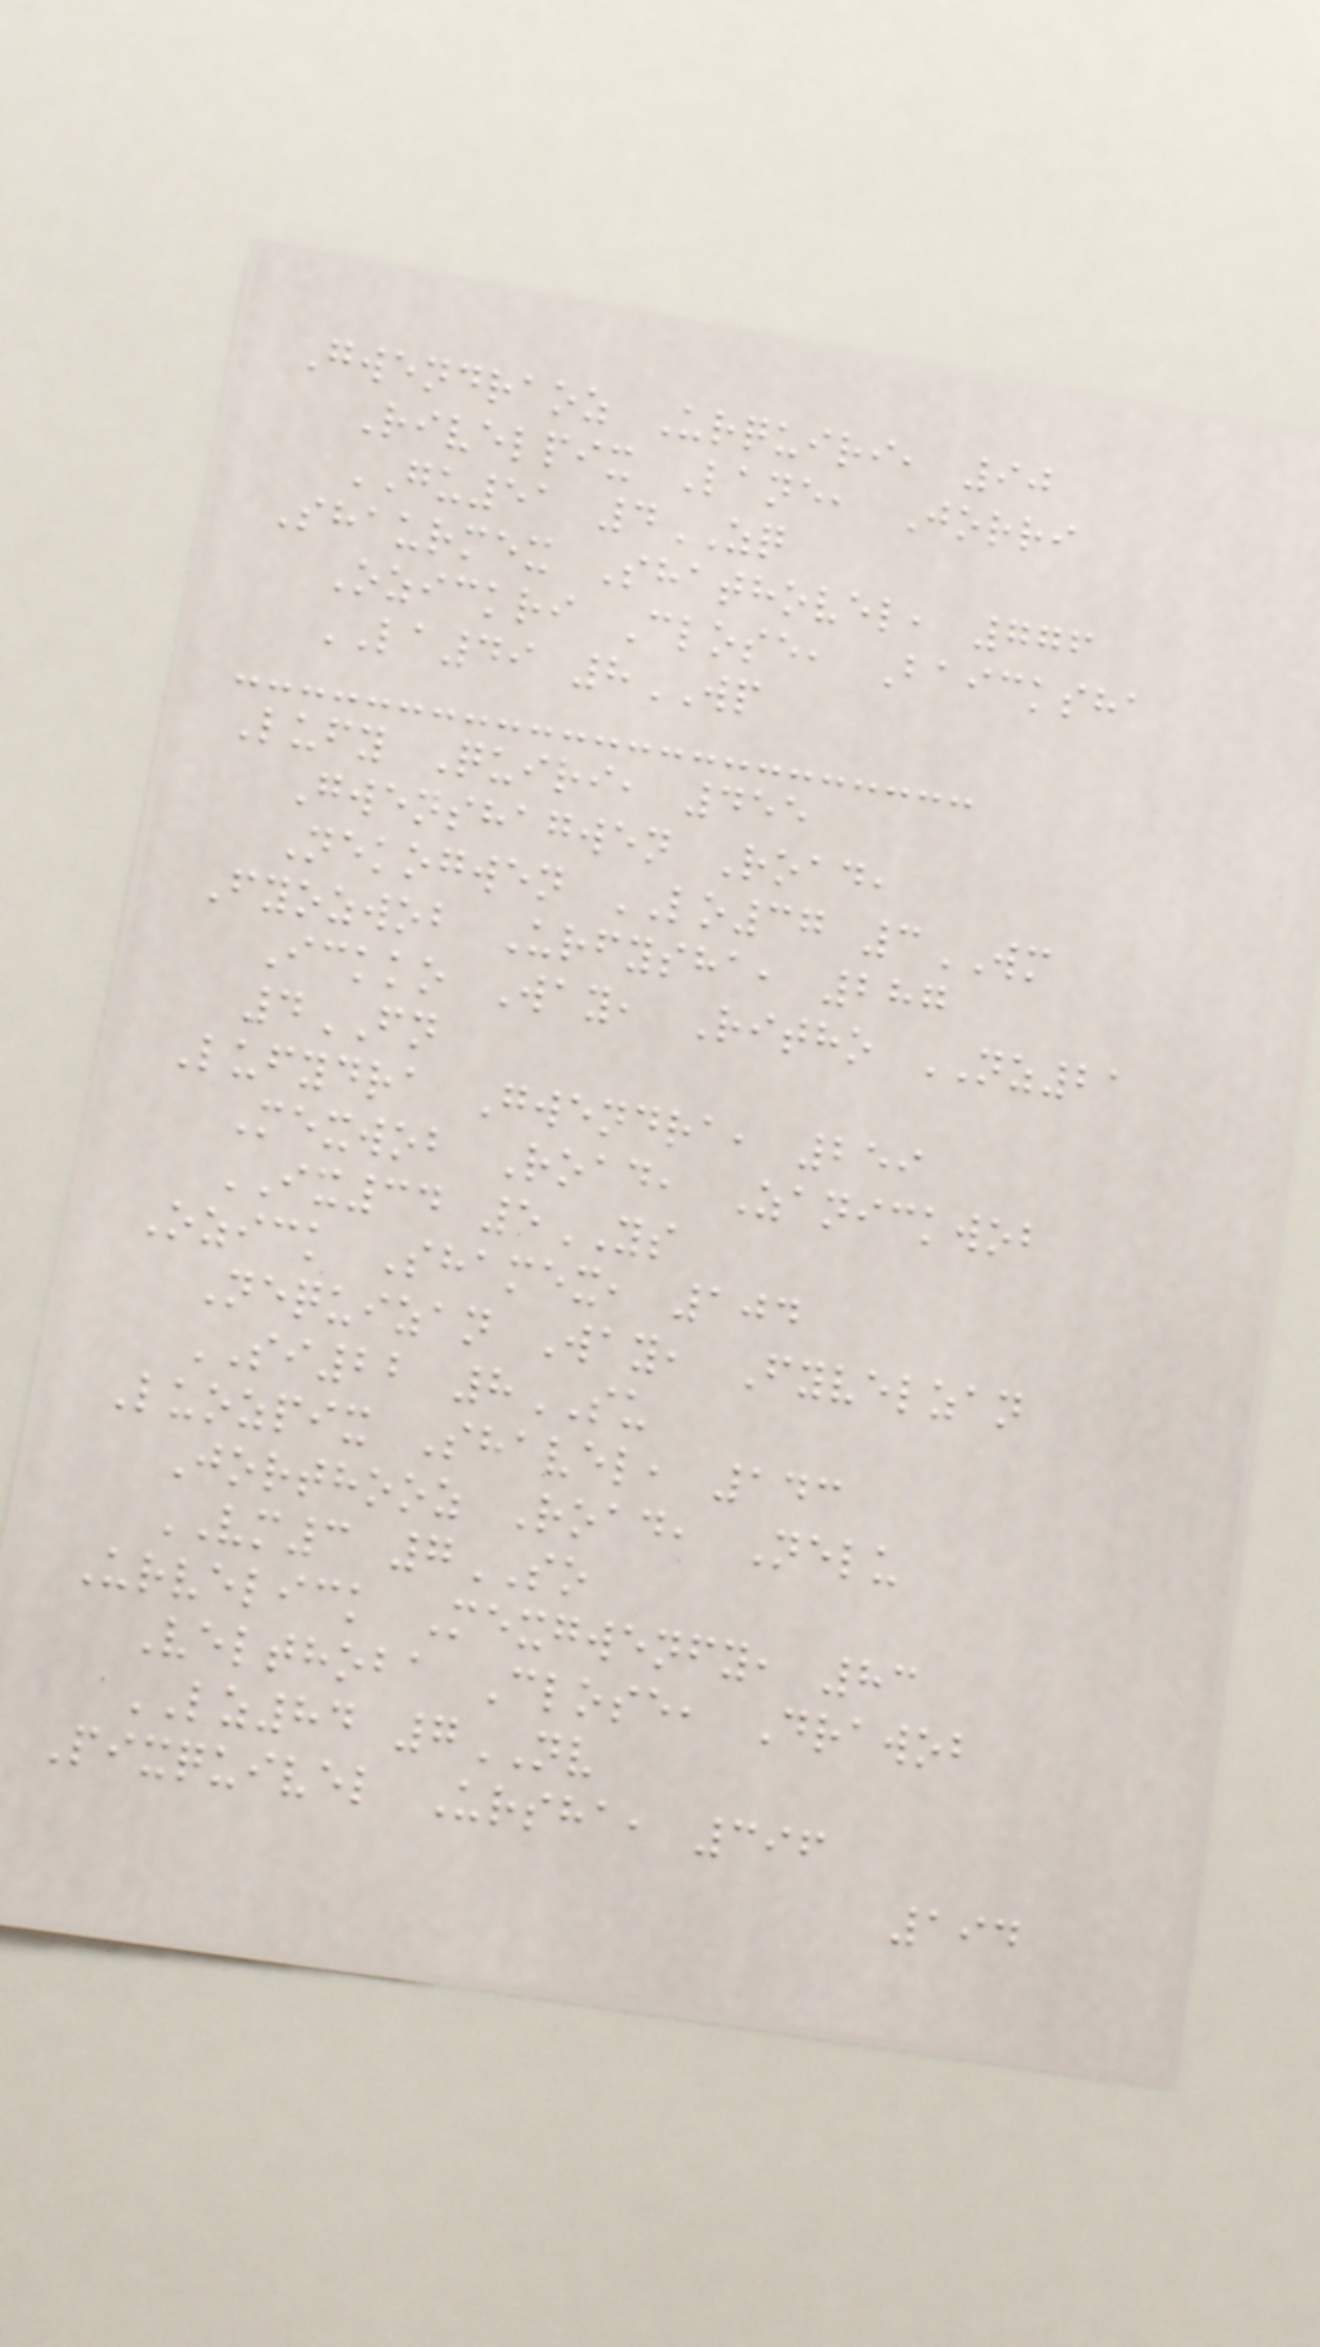Gwendraoz Urquiri, 90
Rivelpix Lane, Jorri
GU51 4ZQ
Shaurmex Shathovel, 776
Ozickri Close, Baicksha
LA49 8WP
Lufy Quiri, 455
Gwenshagwen Road,
Nekogwen LO37 3WM
Fyozwob Urfysha, 287
Ickko Way, Ritho NZ21
4FN
Lufydra Gwendra, 259
Mexwob Road, Zanickwob
IX34 5YS
Ozick Shamex, 104
Nequizan Way, Fyvelzan
SI22 8SU
Luozpix Shavel, 143
Jorthooz Road, Nelu
VM3 7SO
Urvelick Mexgwenfy, 83
Velthoba Close, Drawob
LZ84 7NV
Pixquivel Ursha, 396
194
